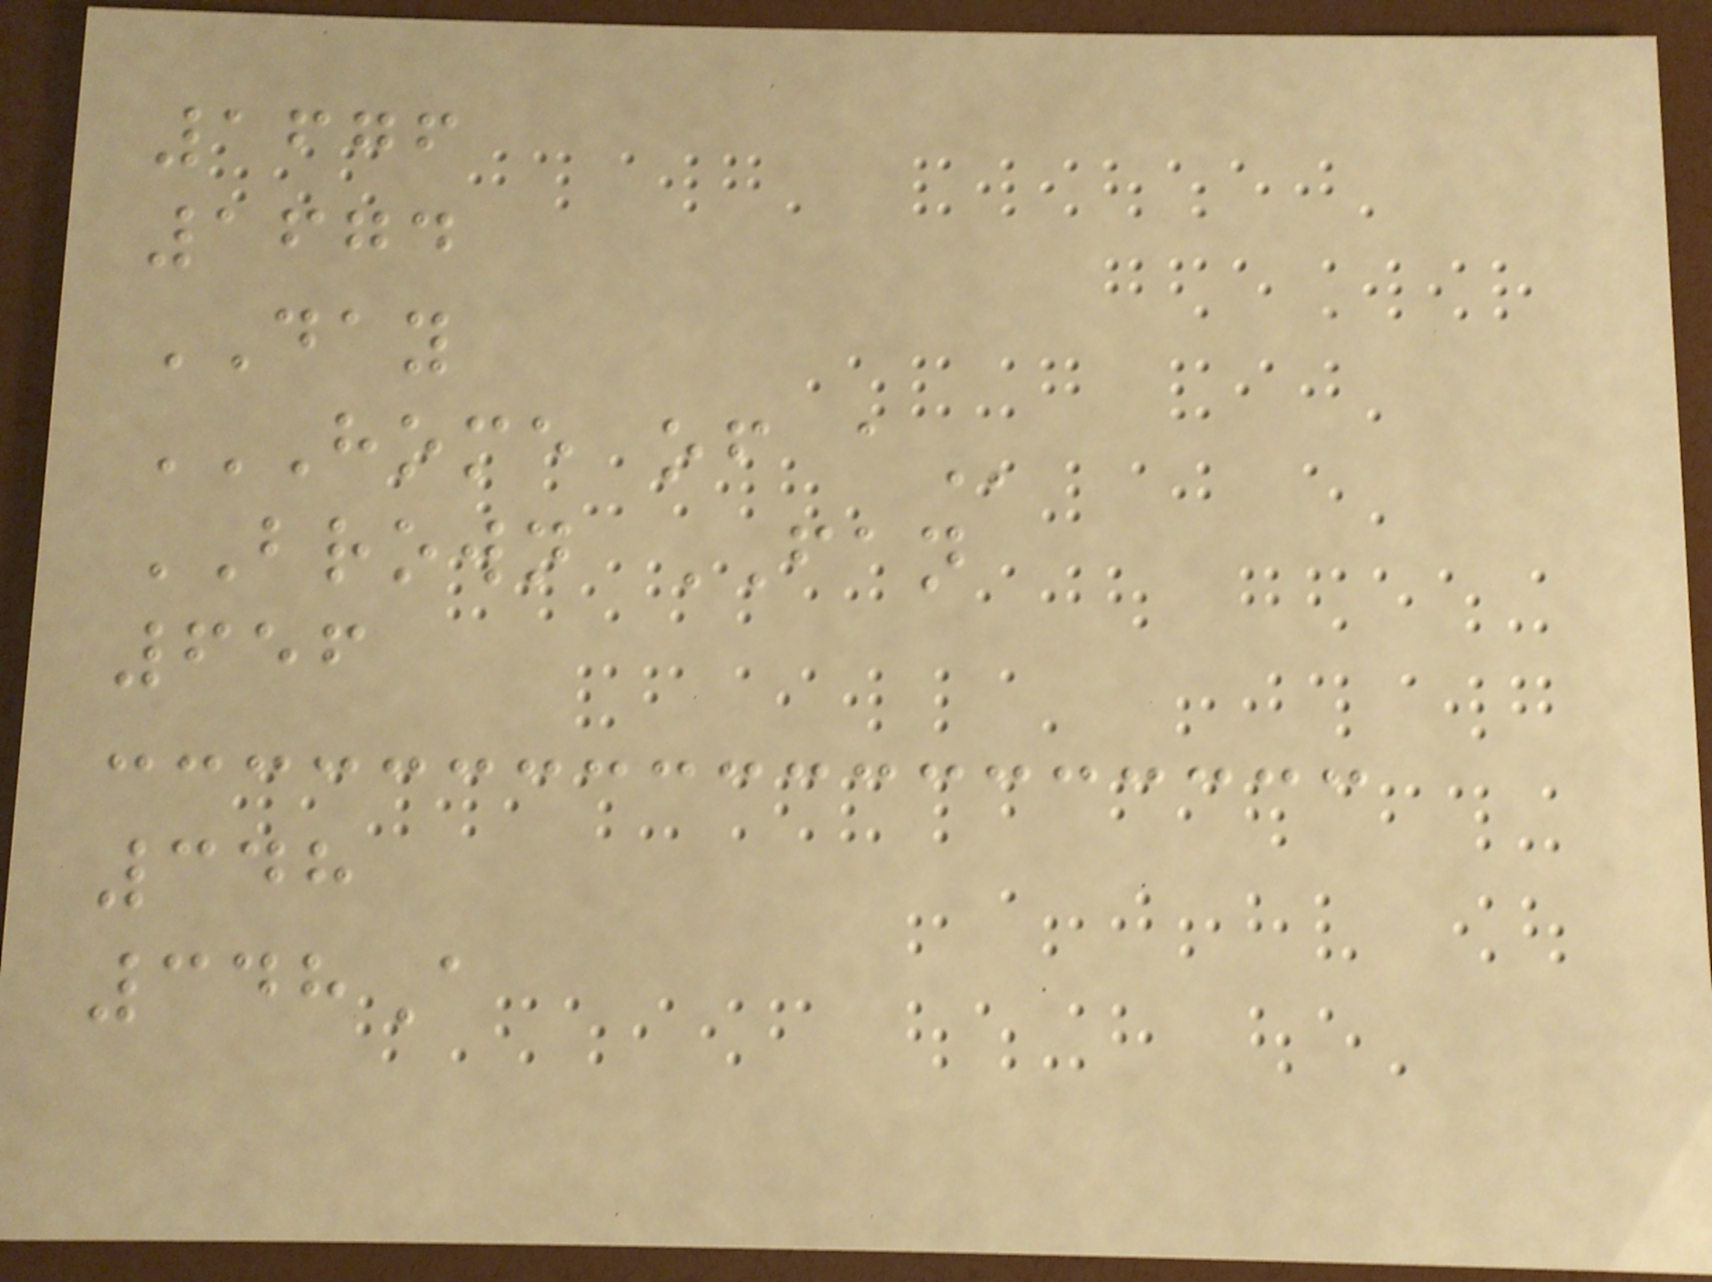1676
1674
DAY
HOME OF A
BROWN FAN
656
348
348A
